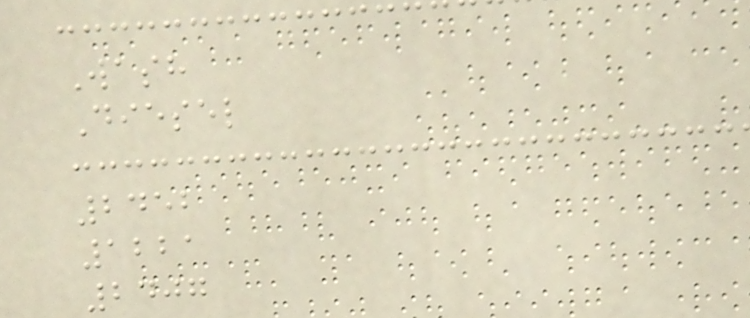Wash
Diesel
2452
1221
2407
